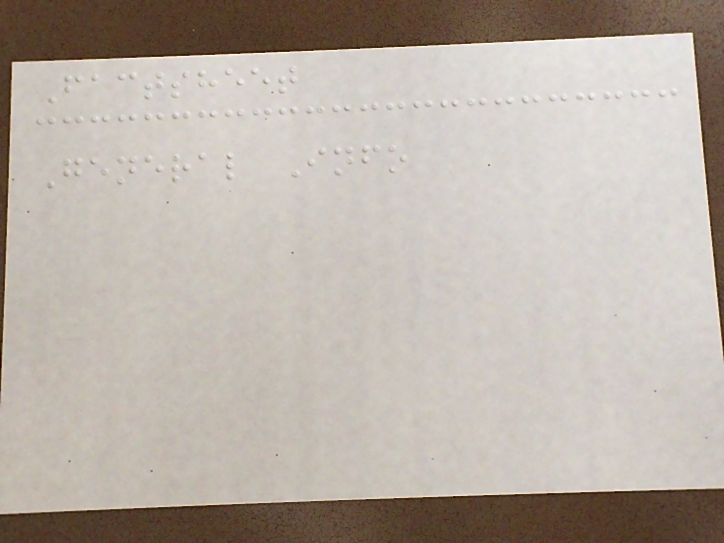Factsheet
General Info
